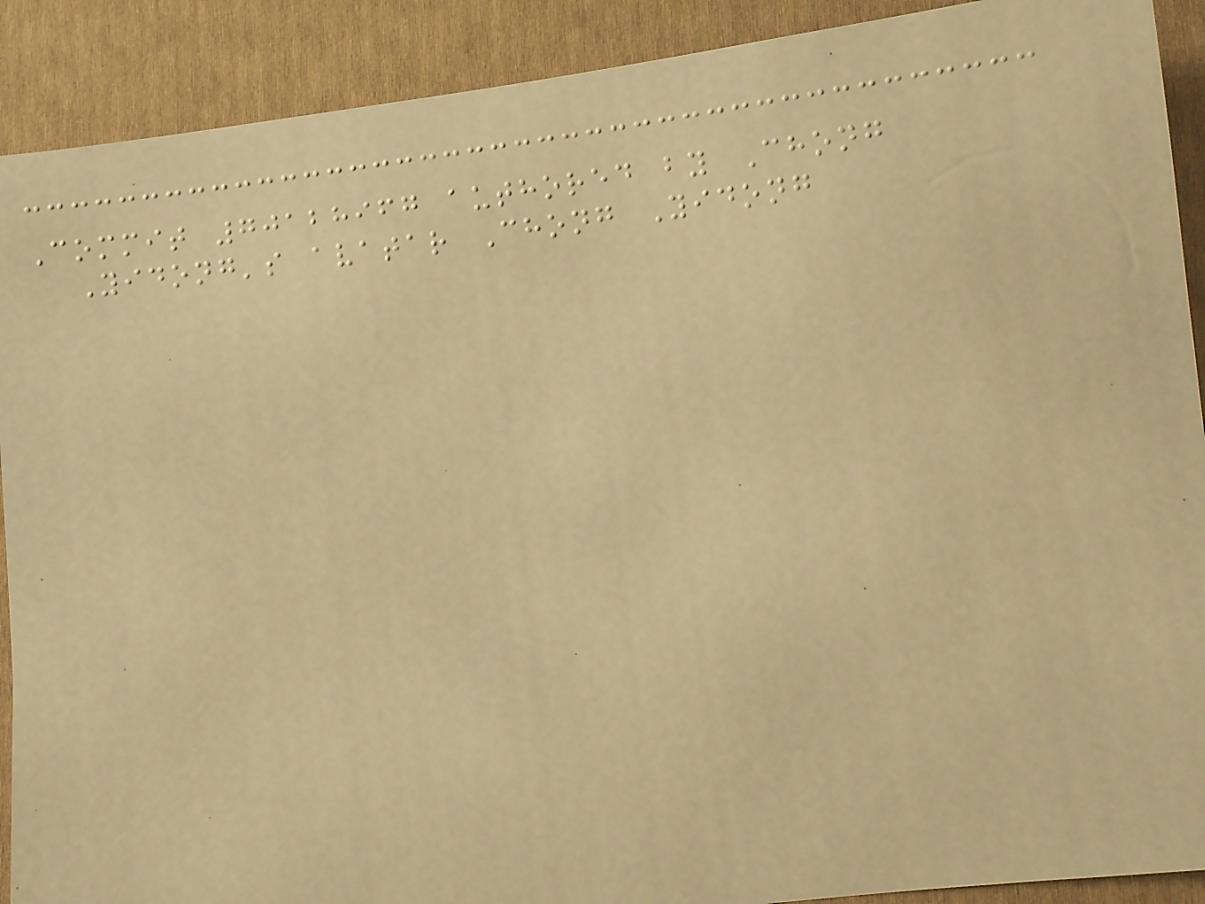Commit 70128967 authored by Chong
Yidong's avatar Chong Yidong
